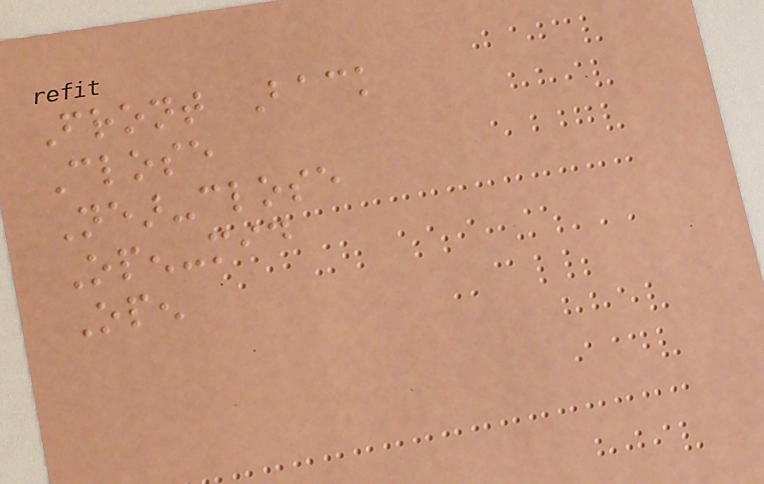Front Back
Close
Near-close
Open-mid
Open
